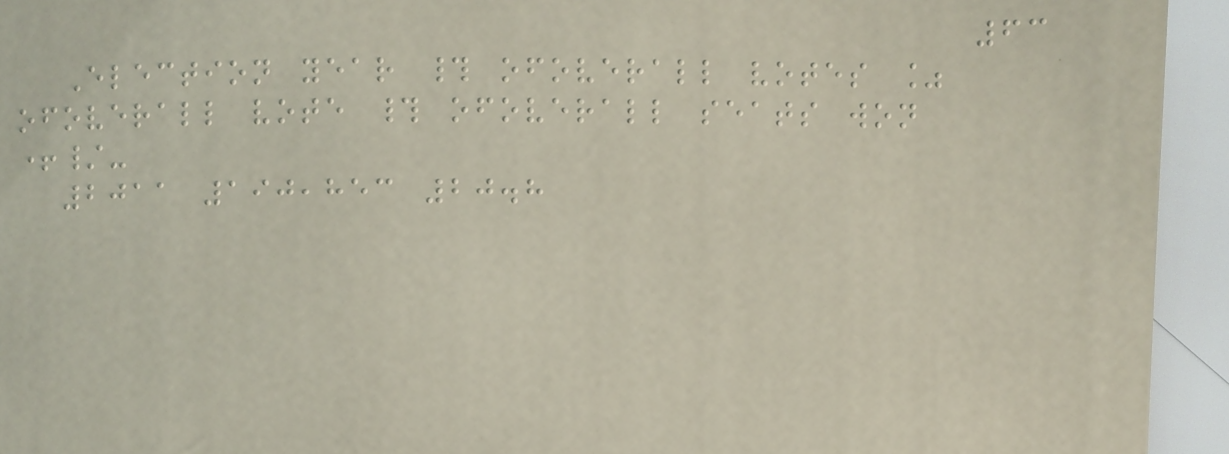63
Election year # ofoverall votes %
ofoverall vote # ofoverall seats won
+/-
2011 190,853 20.8
